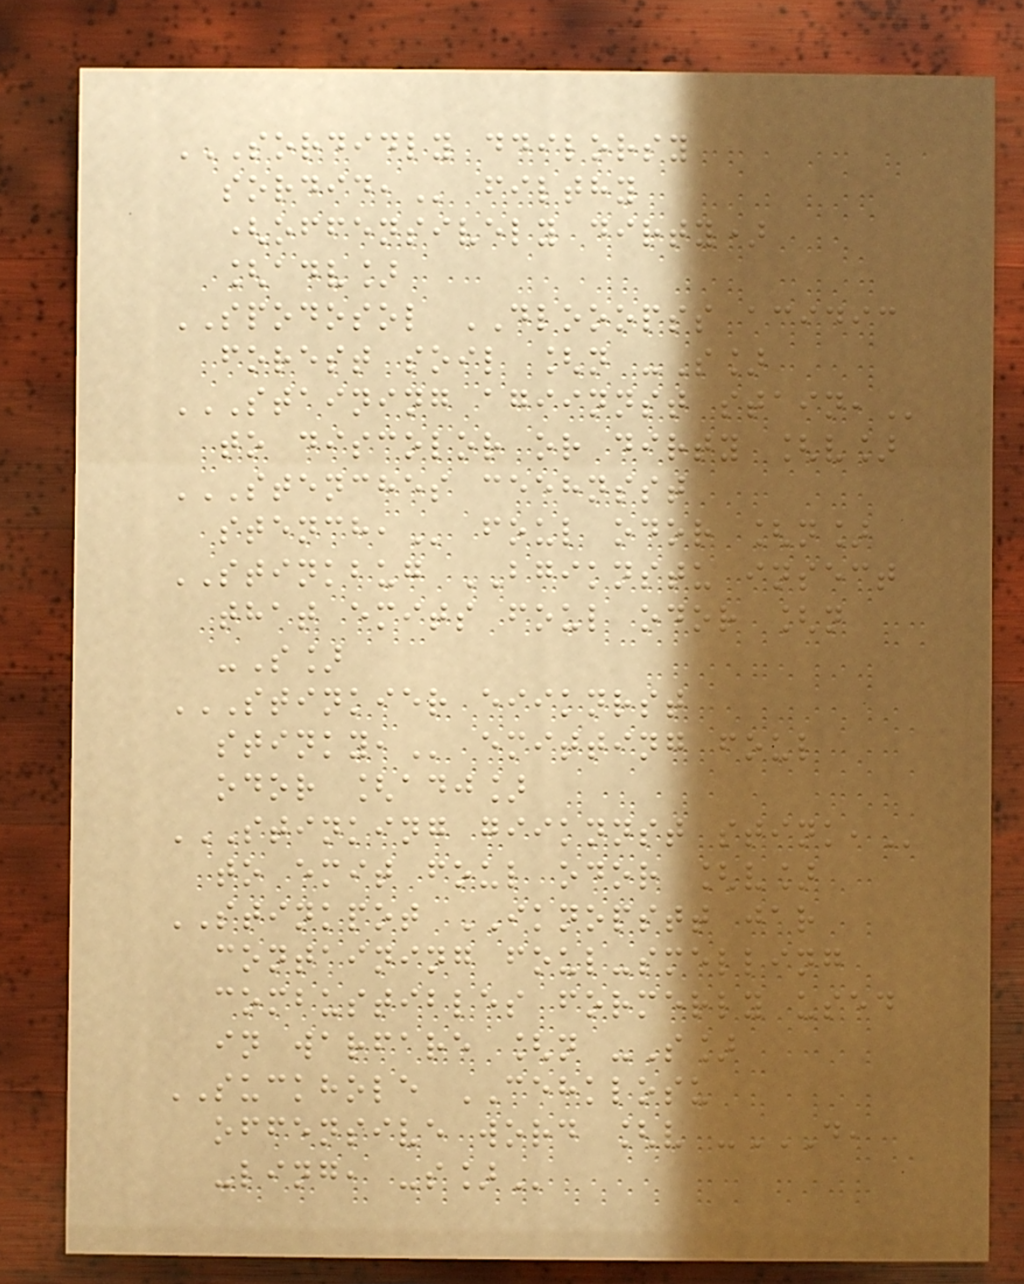SORDIDLY DDILORSY
SORDID, filthy
(offensively dirty)
[adv]
SPODOSOL DLOOOPSS acidic
forest soil [n -S]
STAINING AGIINNST STAIN,
to discolor or dirty [v]
STENCHES CEEHNSST
STENCH, foul odor [n]
STINKBUG BGIKNSTU insect
that emits foul odor [n
-S]
STINKIER EIIKNRST
STINKY, emitting foul
odor [adj]
STINKING GIIKNNST STINK,
to emit foul odor [v]
STINKPOT IKNOPSTT jar
containing foul-smelling
combustibles formerly used
in warfare [n -S]
SUCKHOLE CEHKLOSU
offensive word [v -D,
-LING, -S]
